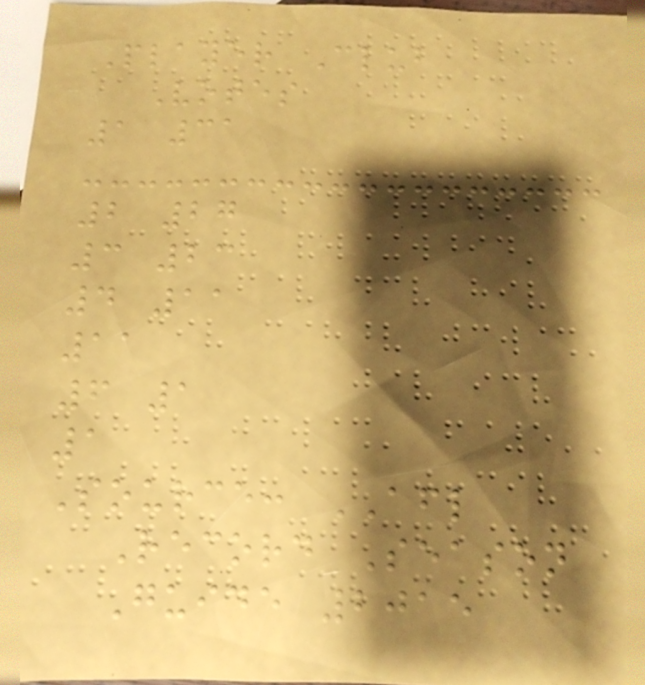Player Club
Votes
1 31
2 27
3 23
4 11
11
6 1
1
Source: AFL
Record Season
Guide 2015
